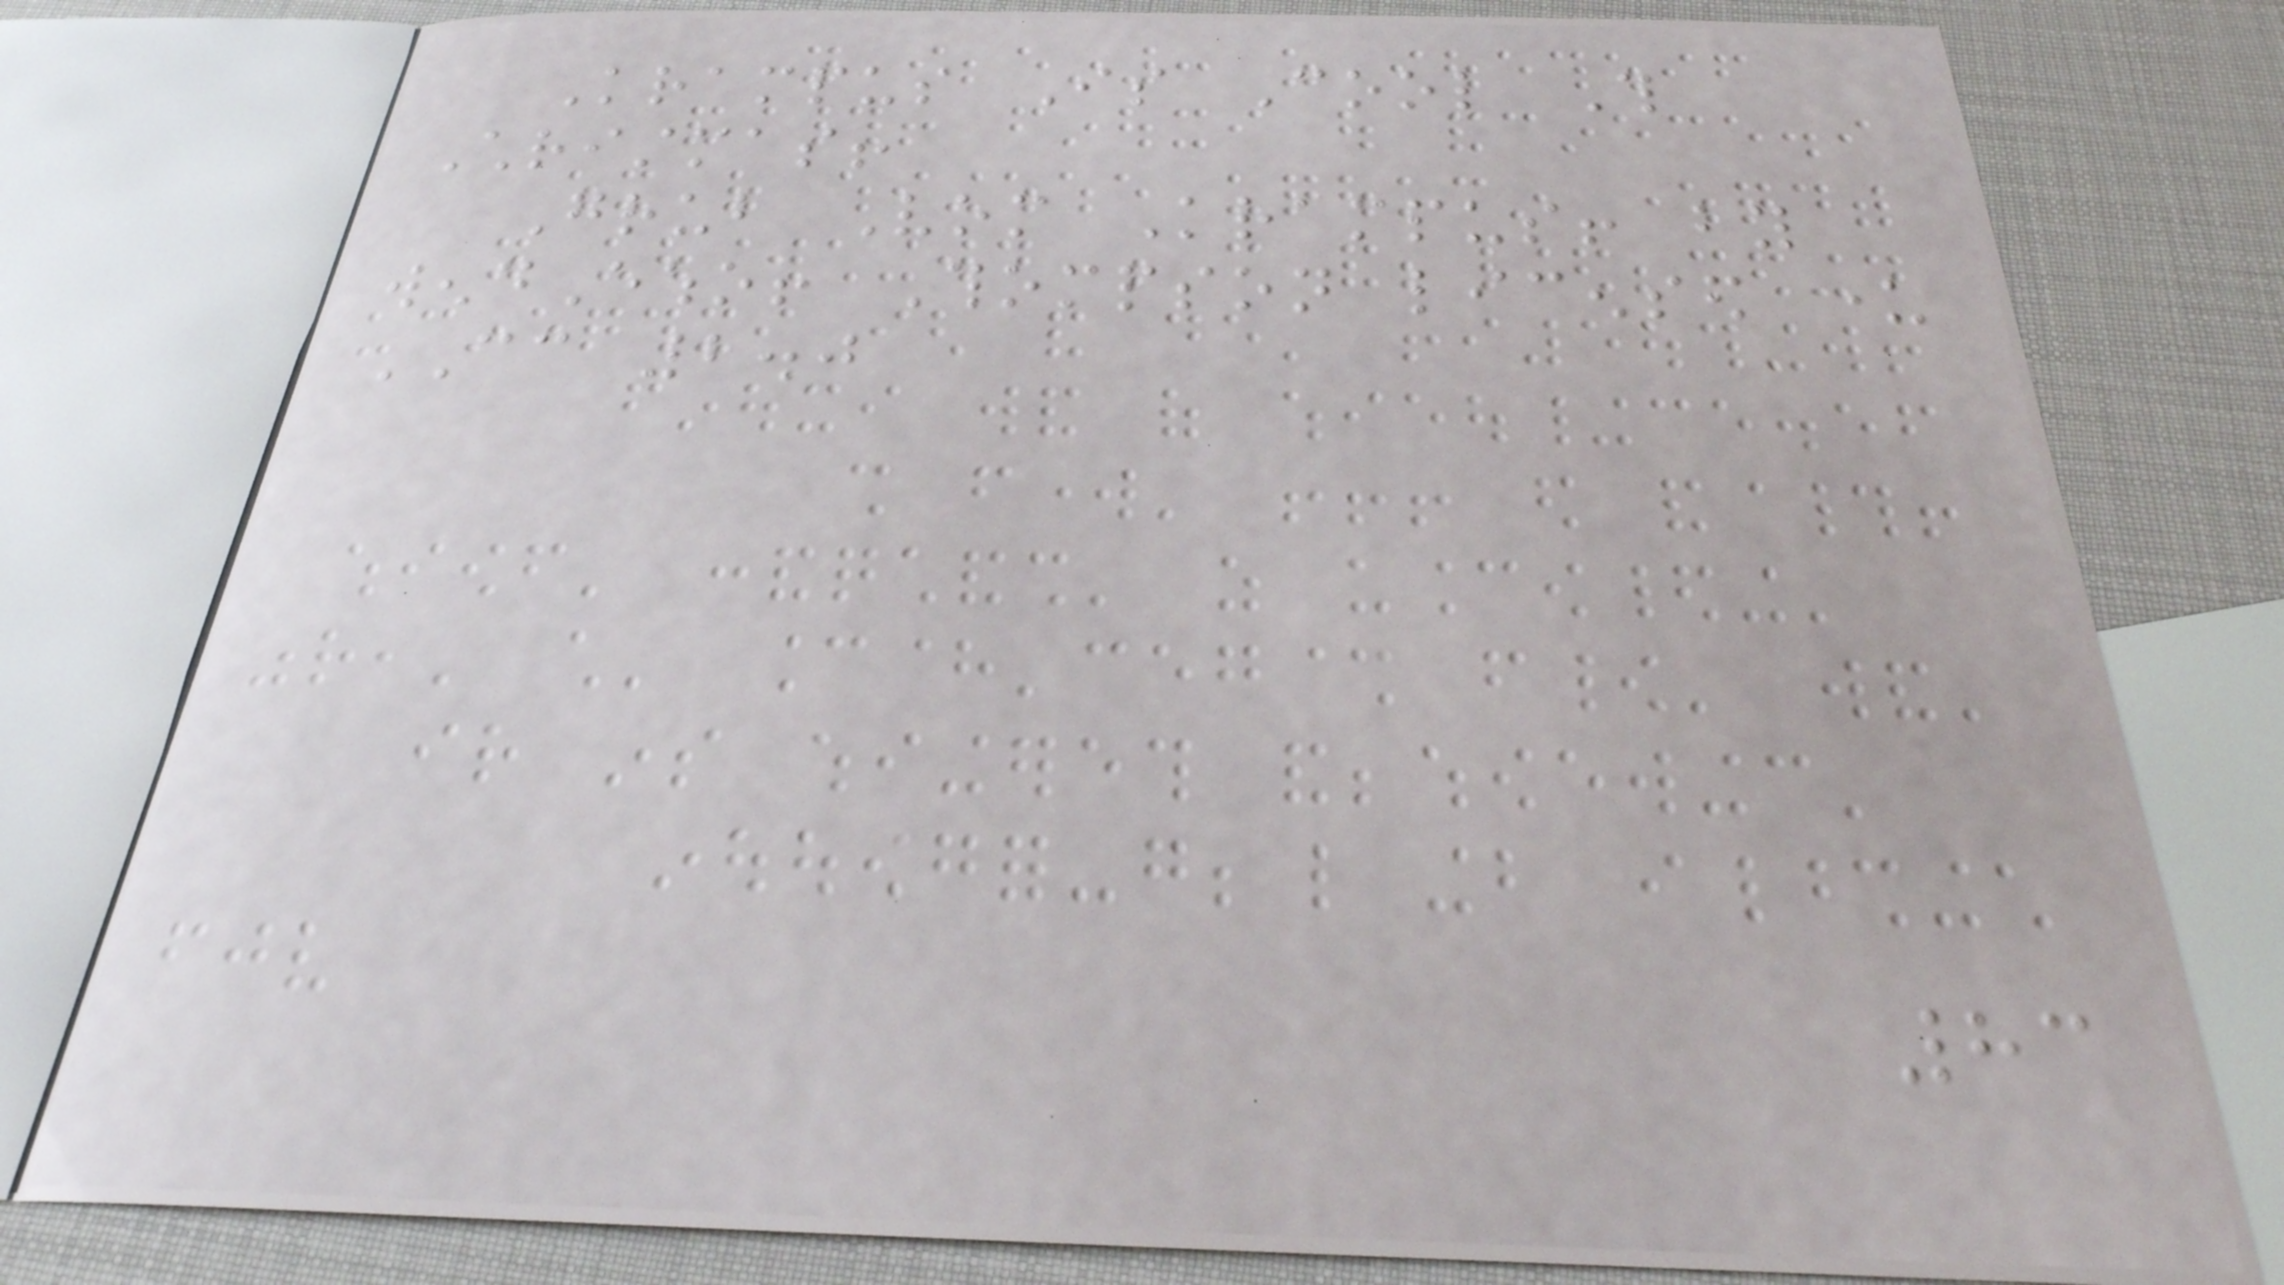Krampus Is Cool This
Christmas!
Grub Vom Krampus! by
wendEwho! Thompson licensed under
CC 2.0
83
